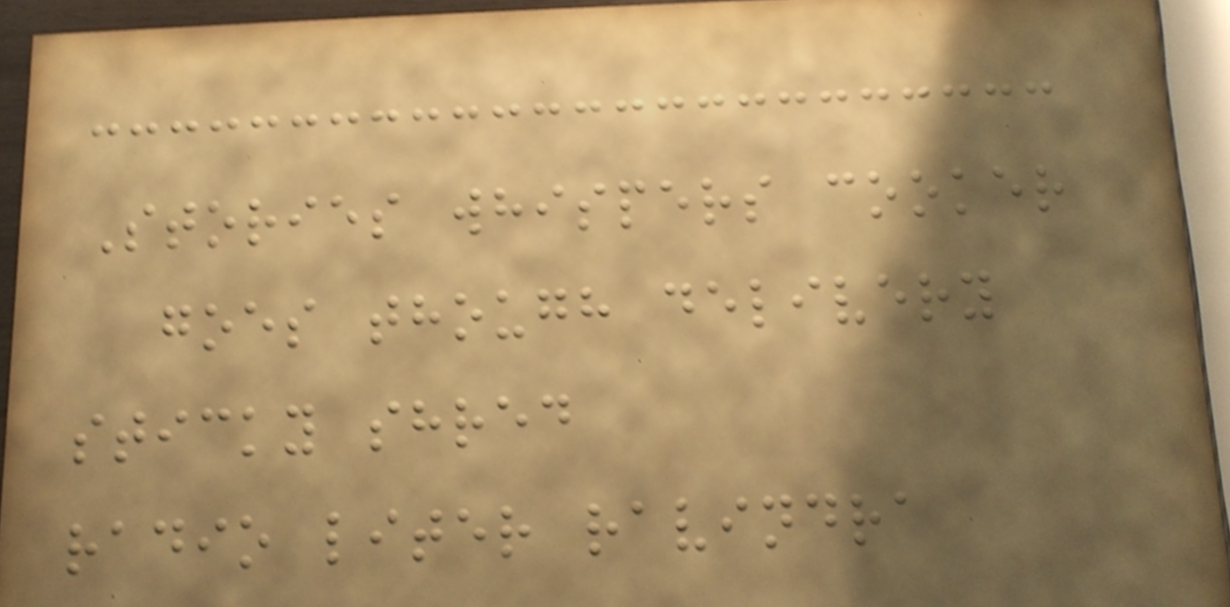Stories whispers cooker
goes though delivery
sticky shred
radio liter ravindra
